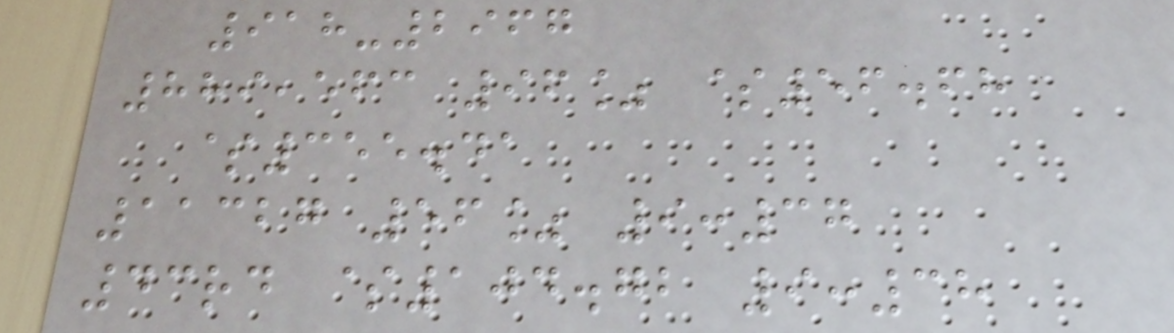918-2967
889,563 96% $56.68
$355.41
11327 56% 9:37
43rd $104.72 9:38
